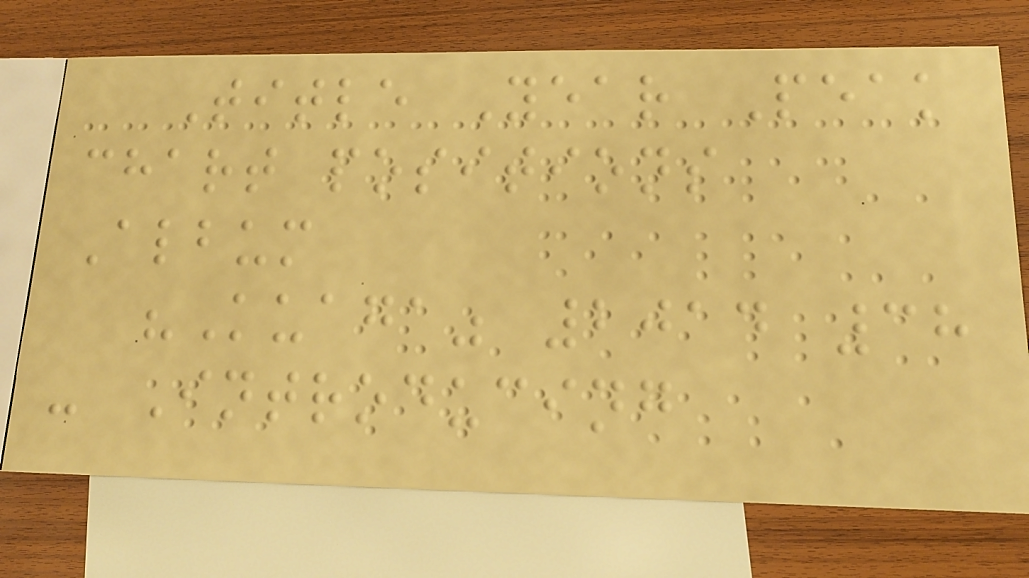Title Year Peak
chart positions
Album
"Kuaga" 2014 38
- Introducing
